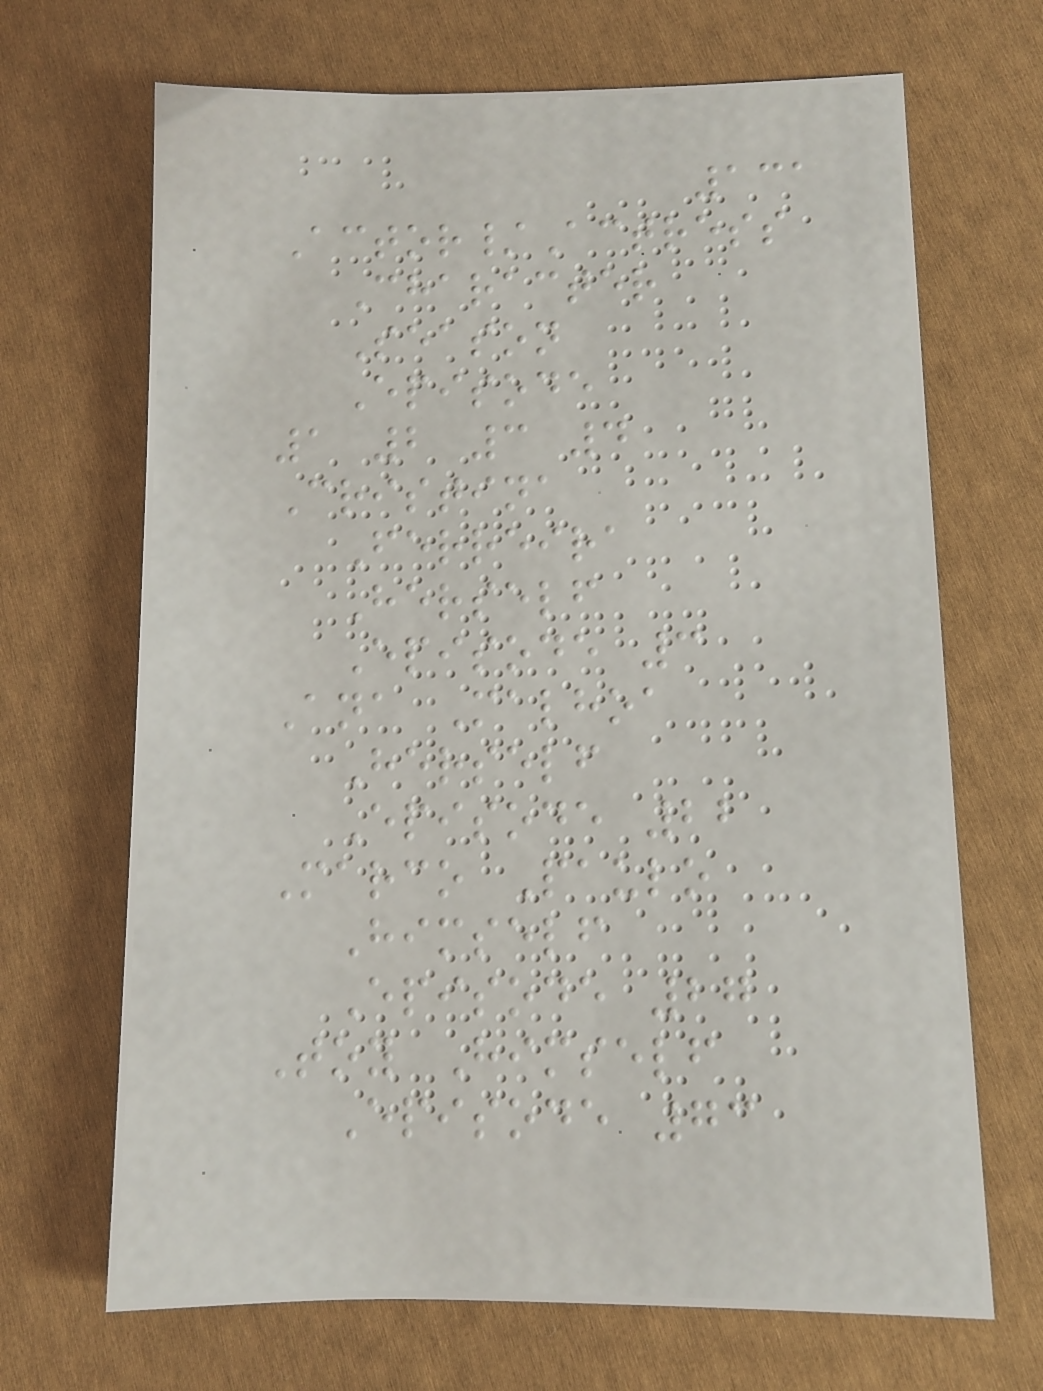131
Actor/Actress
Character
Season
Episode
1 2 3 4
Cristina
Ferreira
Herself
Episode 3
Ana Malhoa
Herself
Episode 22
Marco Paulo
Himself
Episode 27
Toy Himself
Episode 73
